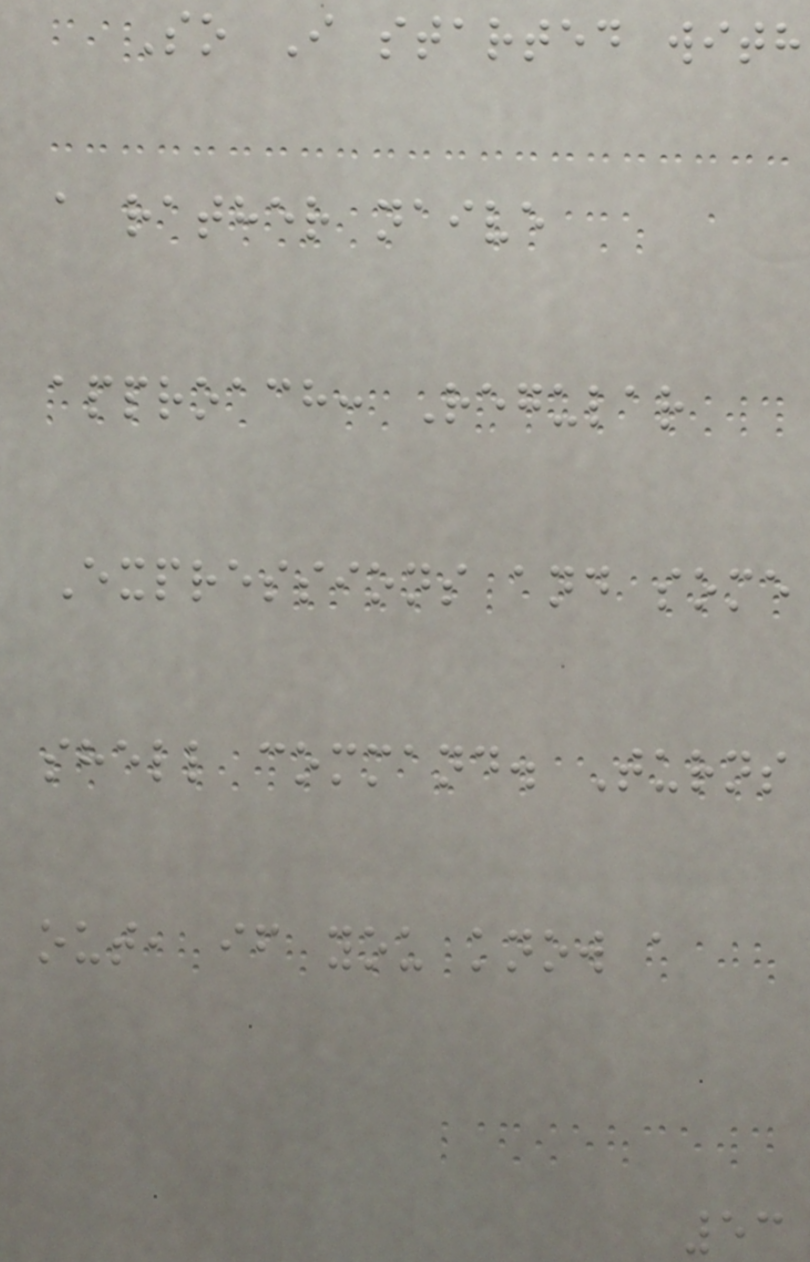So I started with
a rather naive
approach: Regular
Expressions and some
shell command. Turns
out, if you know a
53
